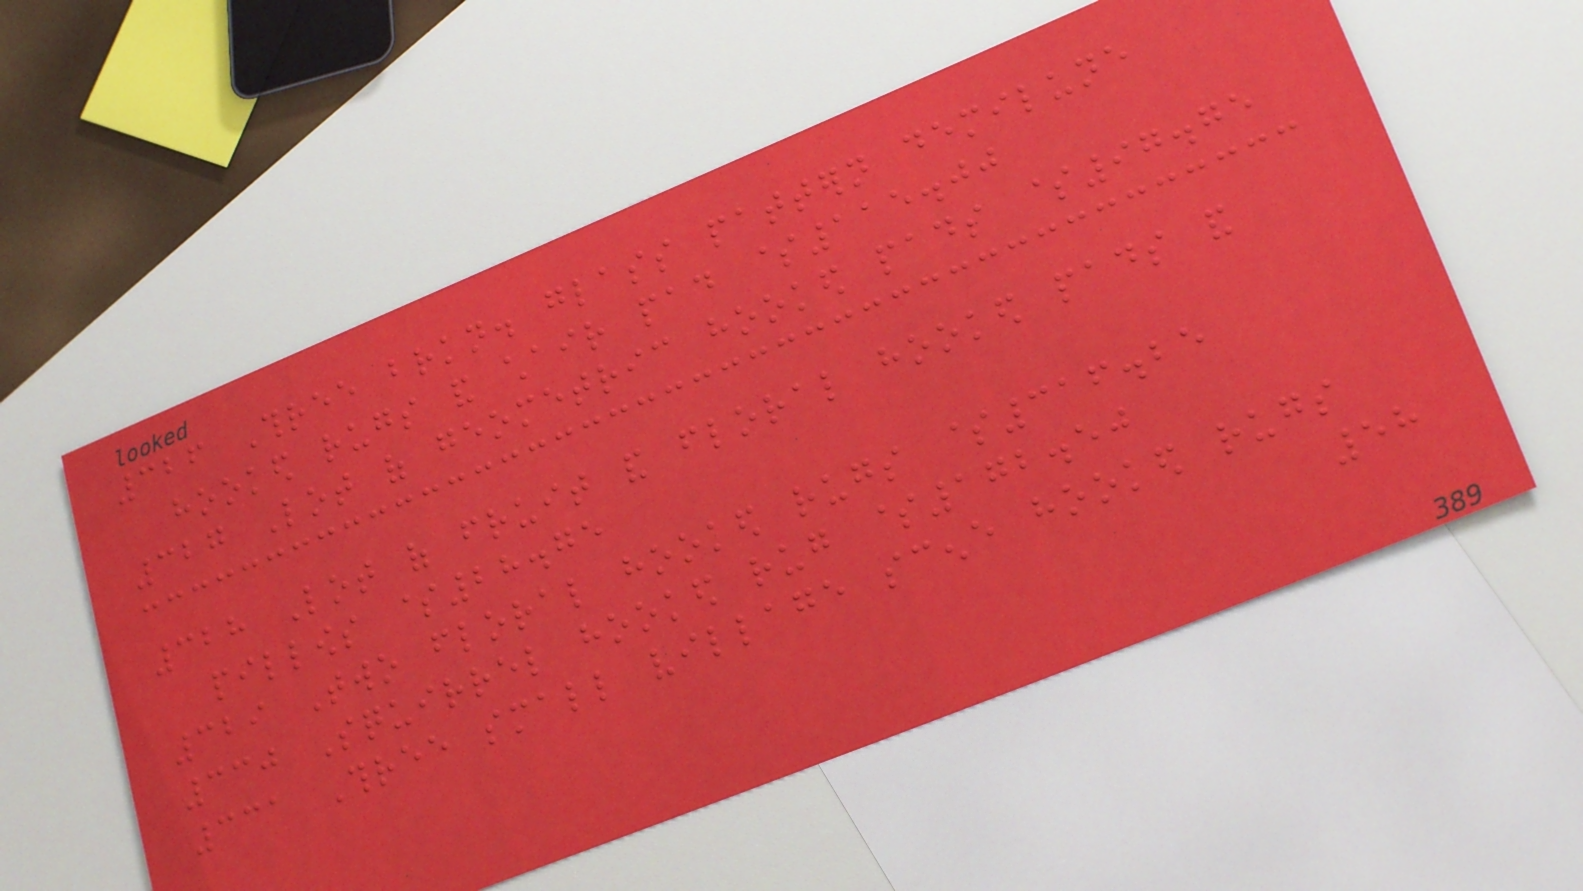326 Three brkn. glass pattern demilune
hooked rugs and chair pad $115.00
327 Lot of geometric hooked pads $97.75
328 Lot of fruit and floral hooked pads and
pillows $28.75
329 Two floral hooked rugs $316.25
330 Squirrel hooked rug $172.50
331 Three small village scene hooked rugs
58
